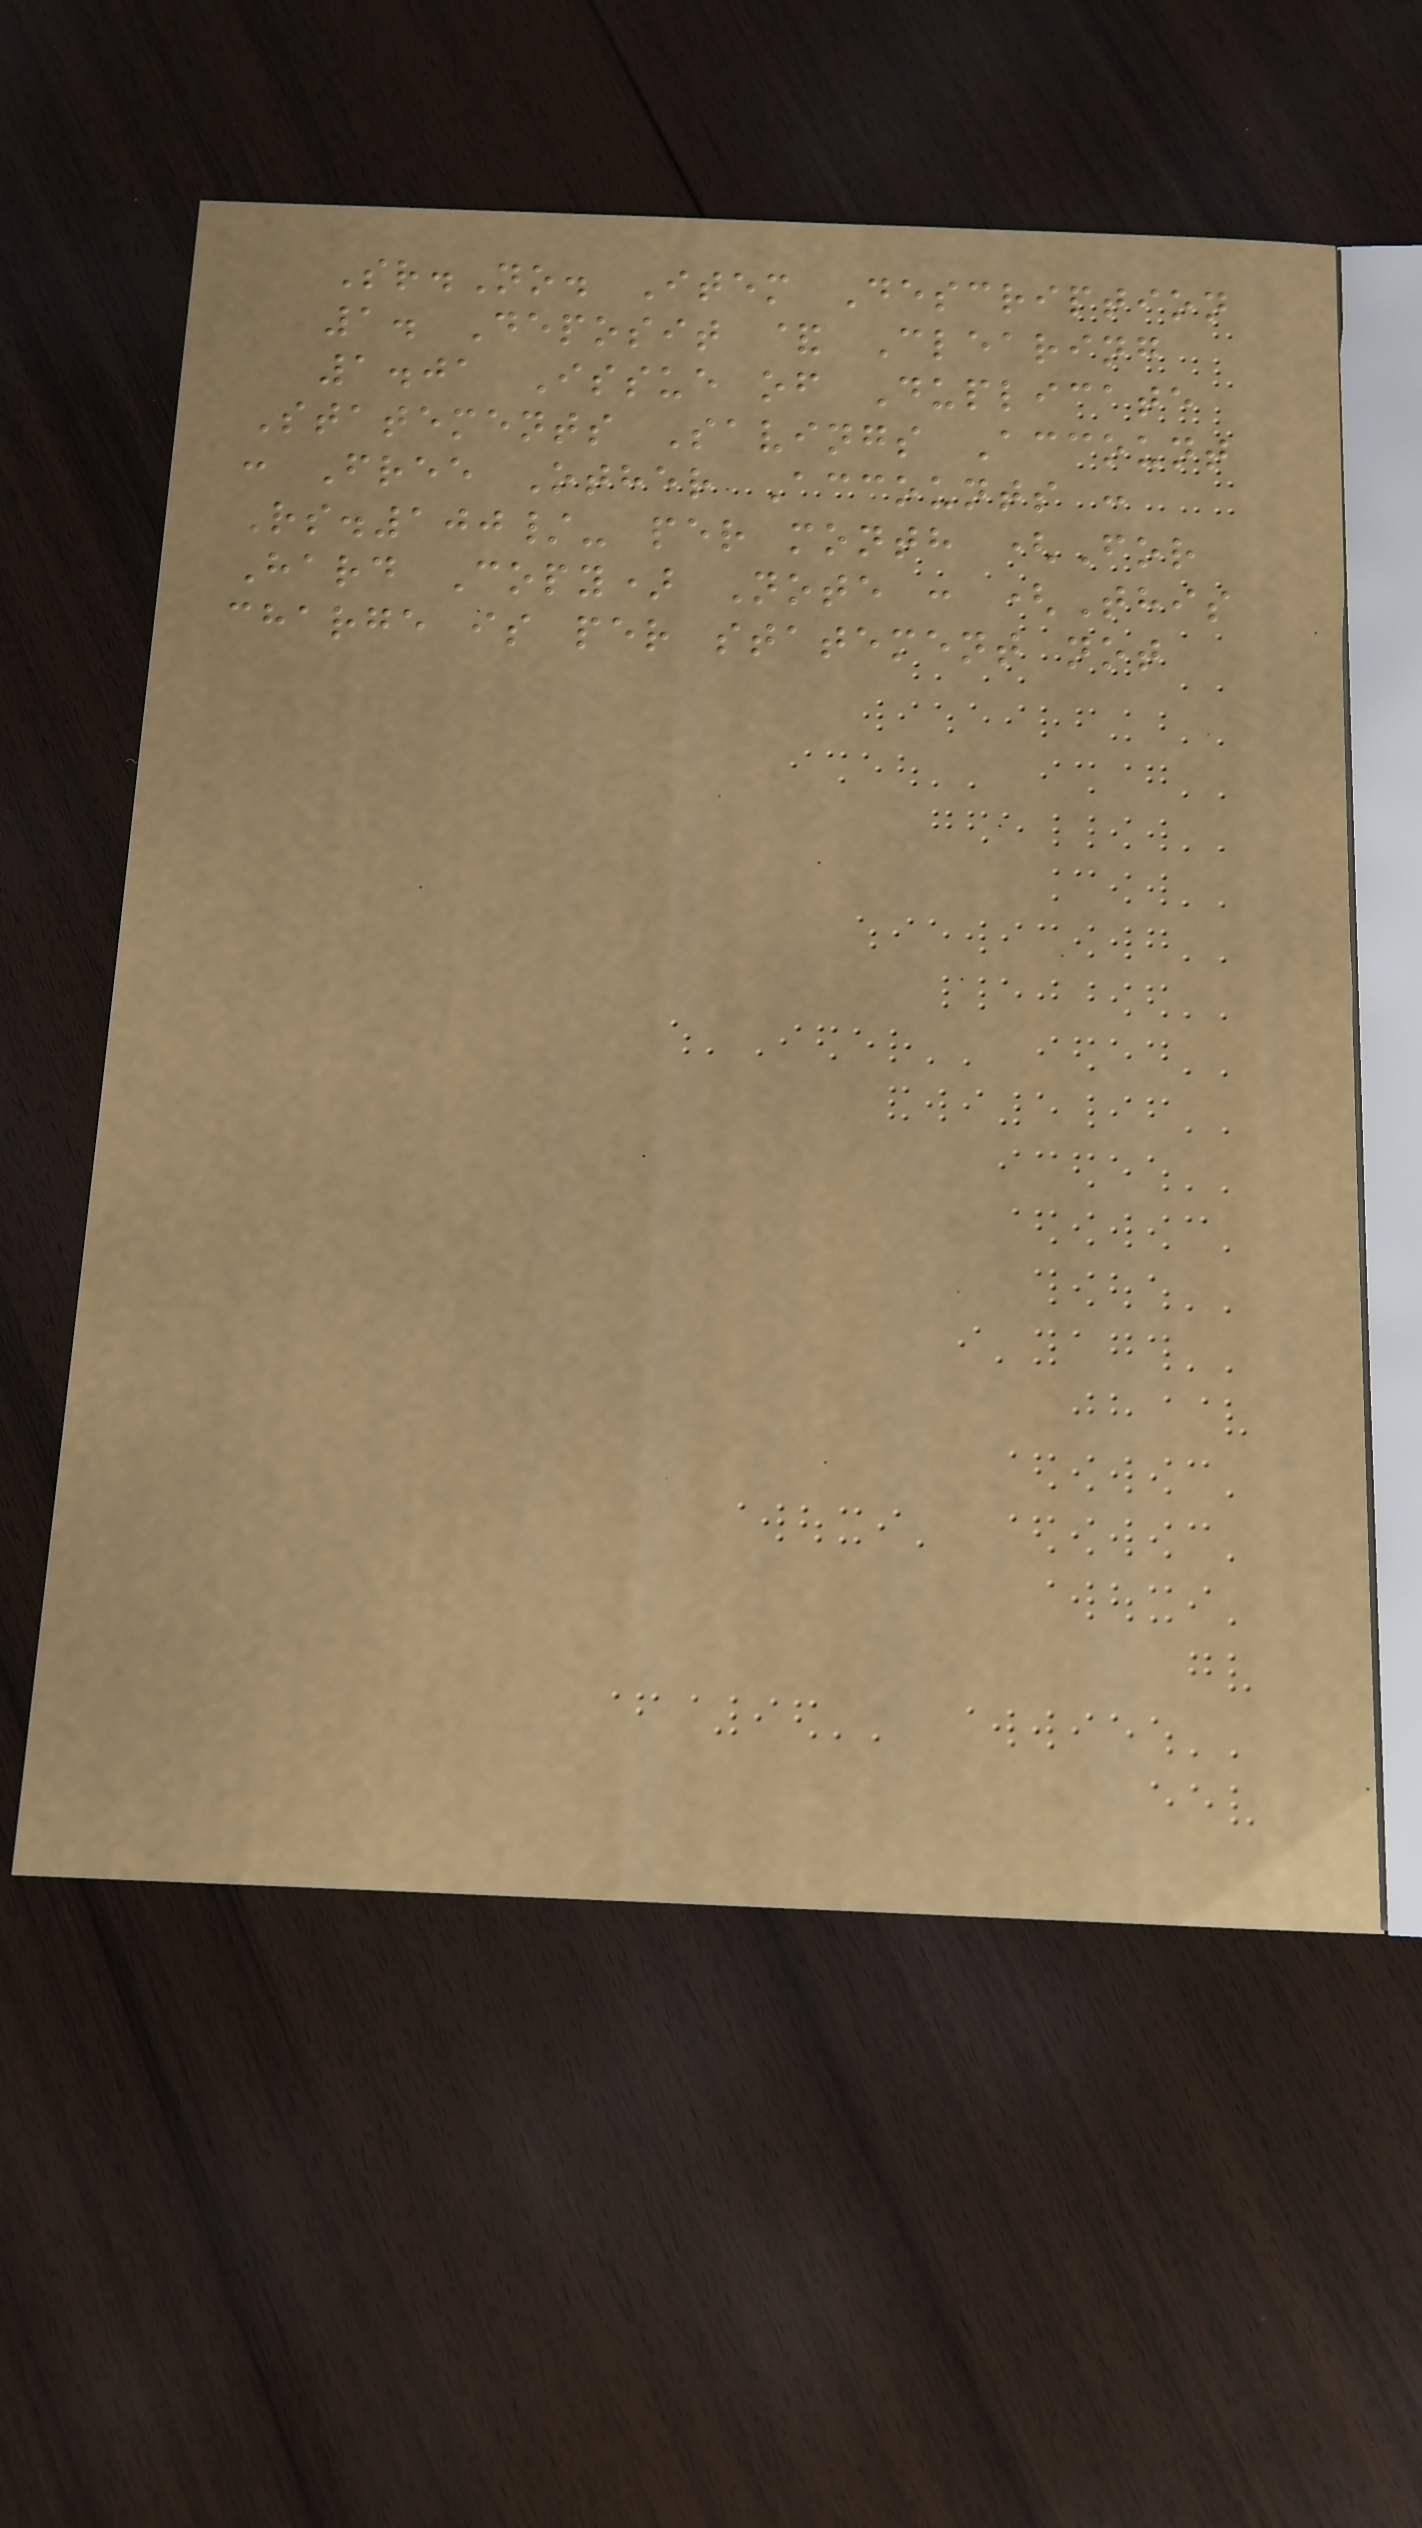Sr.No. Item Description
1. Deposit & Clearing
1.01 Issue of Duplicate
Statements Savings Account
: Free Other Accounts :
Rs.100/- per month (For
Hard Copy) Note : (This
charge is per statement not
